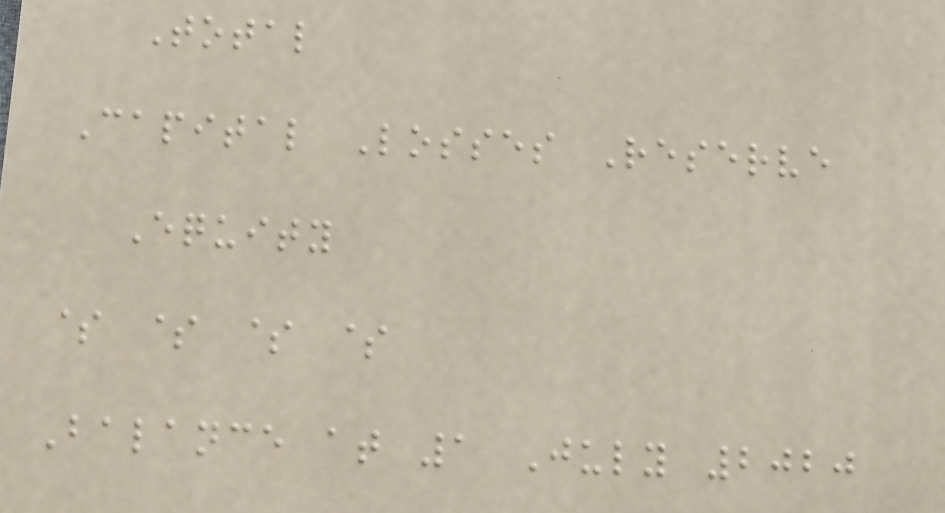Total
Capital Losses Reserve
Equity
$ $ $ $
Balance at 1 July 2020
